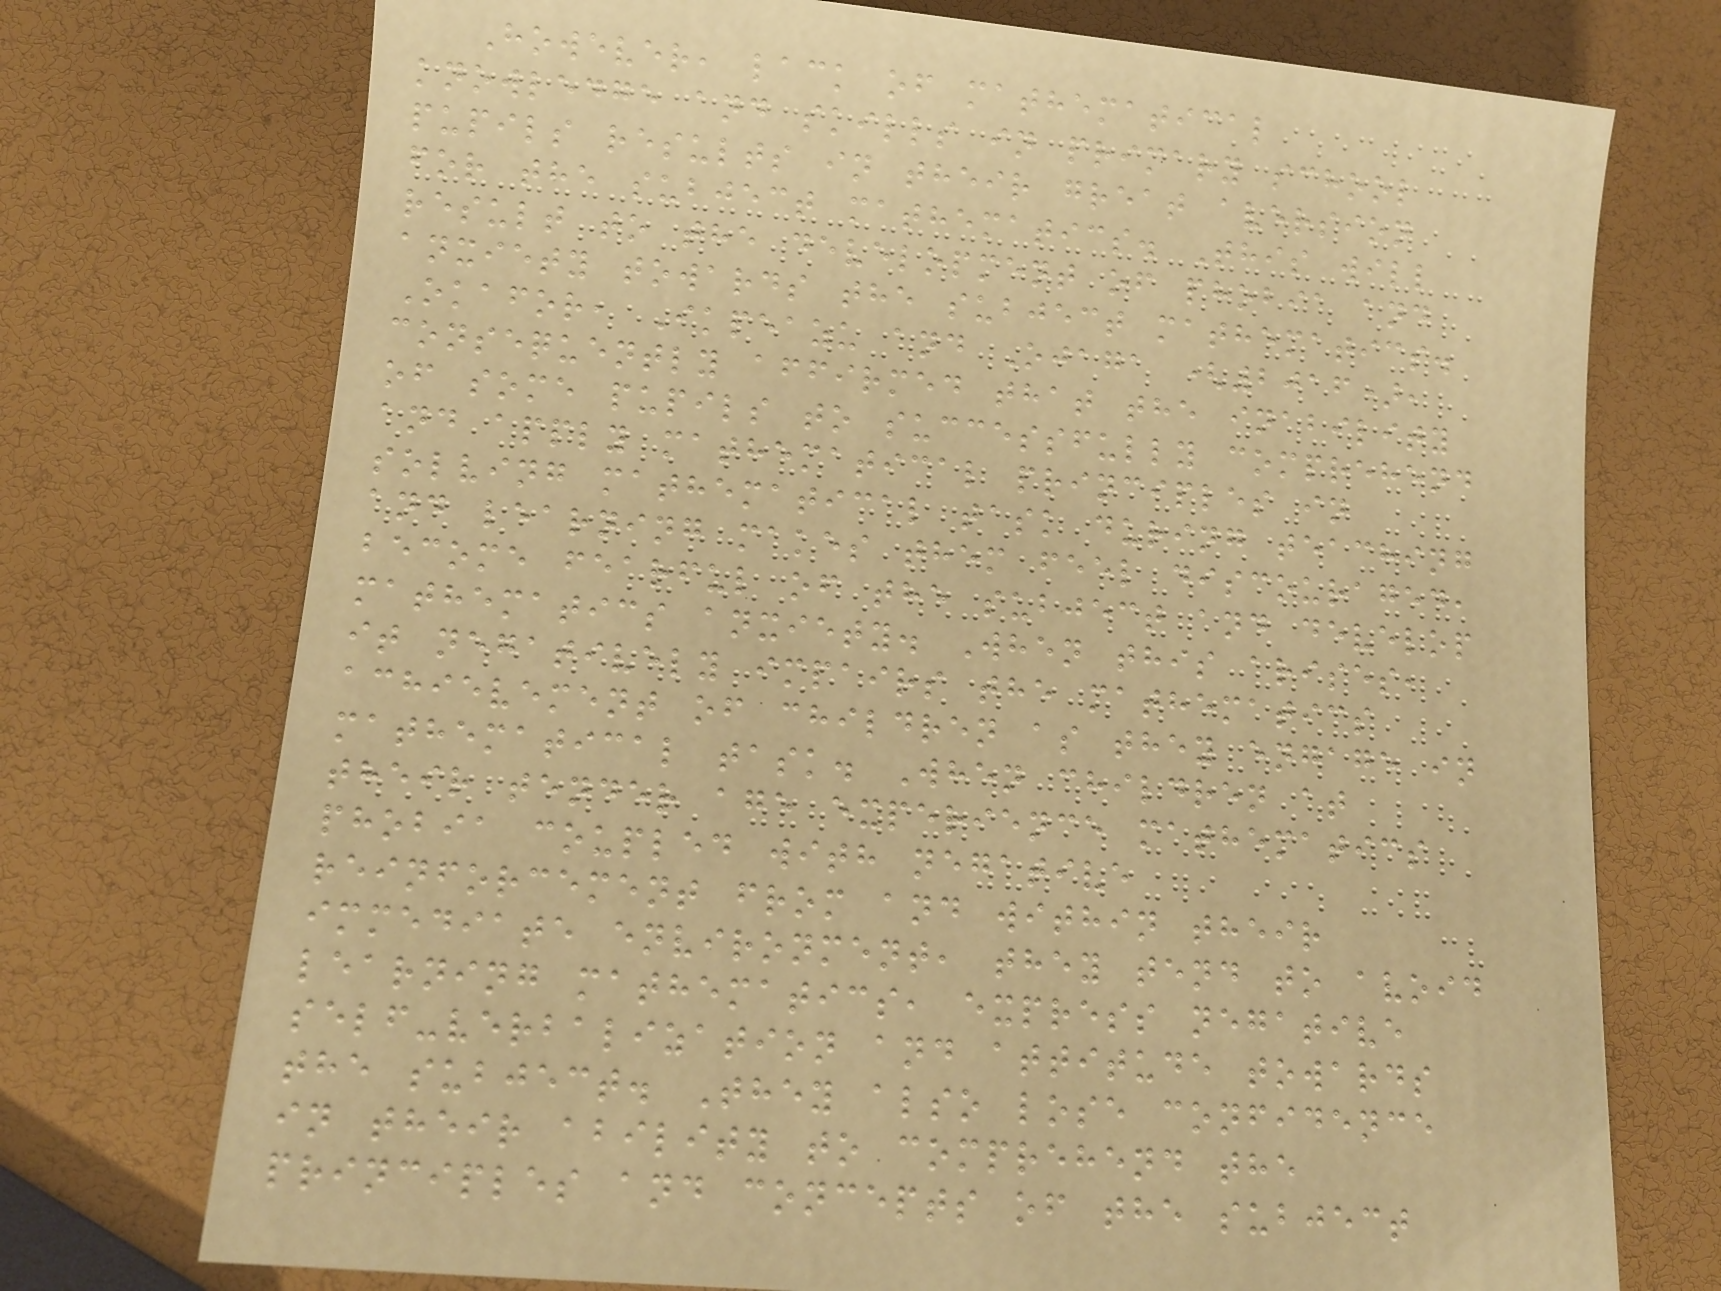However, lack of mathematical
knowledge and skills in primary school
pupils results in their great aversion
for the subject mathematics. This will
result to the development of phobia and
anxiety towards the subject mathematics.
Okafor, Ikpeazu and Ojaga (2016),
consequently affirmed that the inability
of some pupils to successfully comprehend
and apply mathematical principles in
solving mathematical task during teaching
and learning makes them feel discouraged,
become fearful of the subject and develop
mathematics anxiety. When this arises,
it negatively impairs the mathematics
achievement of children as they engage in
mathematical task. When children at
their tender age experience mathematics
phobia coupled with negative
reinforcement from and within their
immediate environment, they tend to avoid
learning mathematics, express negative
self-verbalization and attitude towards
the subject. They also lose confidence
in their ability to comprehend the
principles and concepts of the subject
